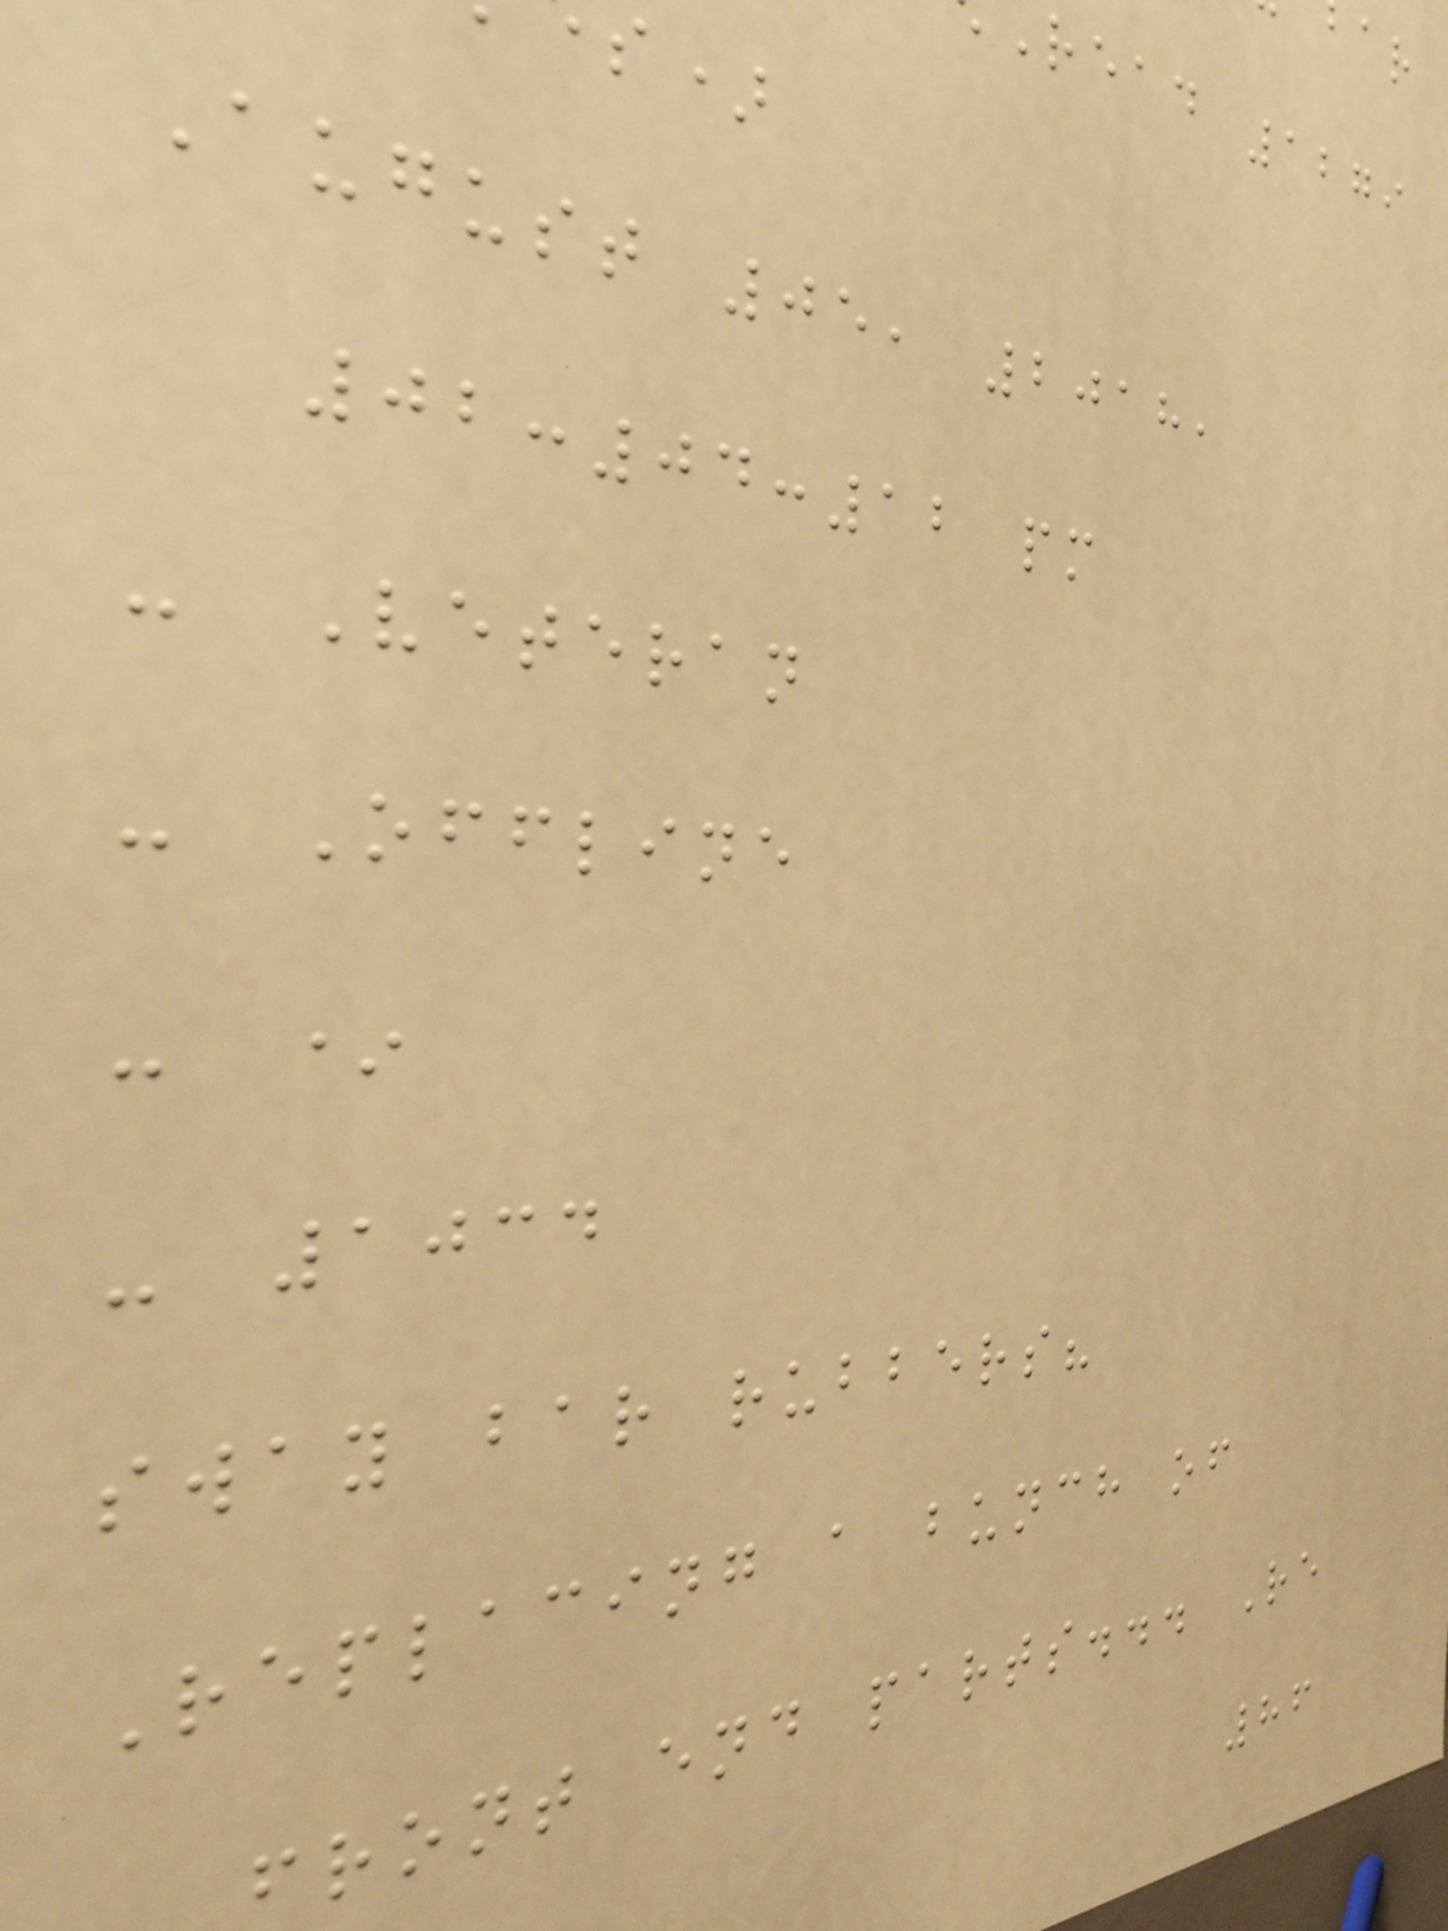read 1279
August 05, 2018,
02:04:12 pm
- Veteran
- Offline
- *
- 1034
sway bar rubbers?
Replacing a bunch of
front end parts... Re
86
